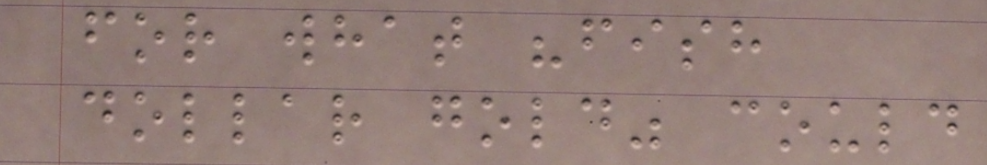for what "fish
dollar gold" could
